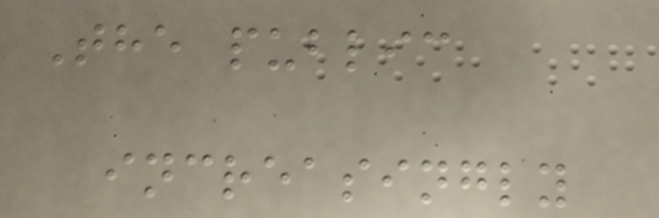The public
increasingly
